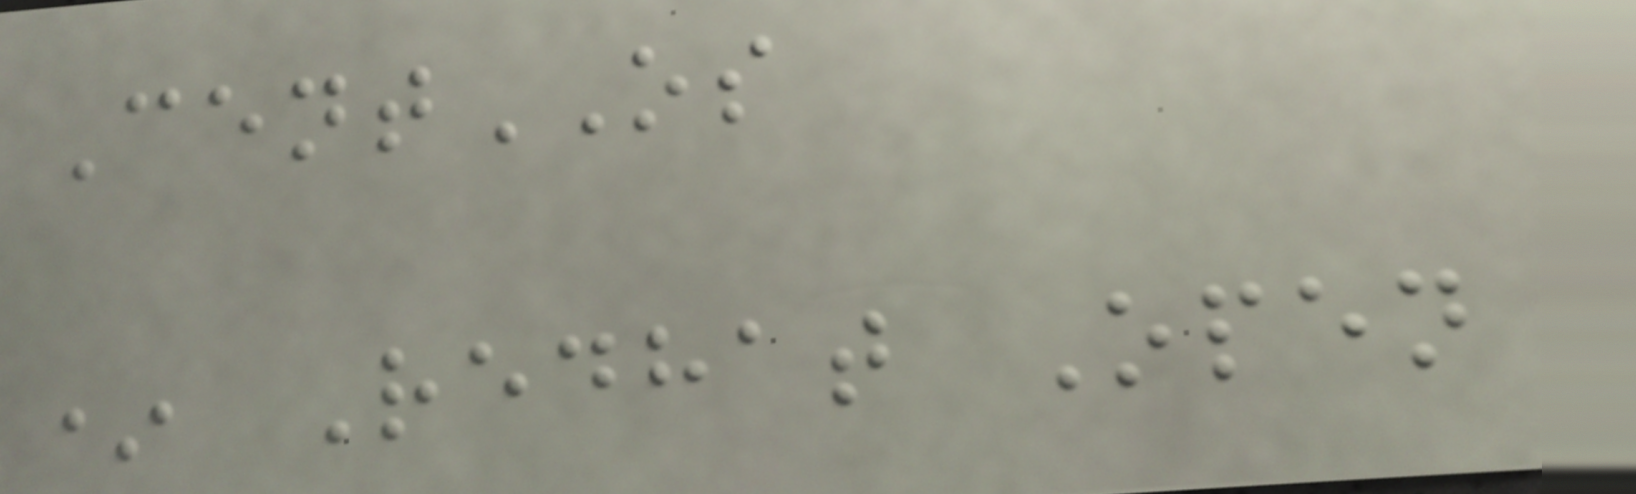CentOS
* Redhat Open
